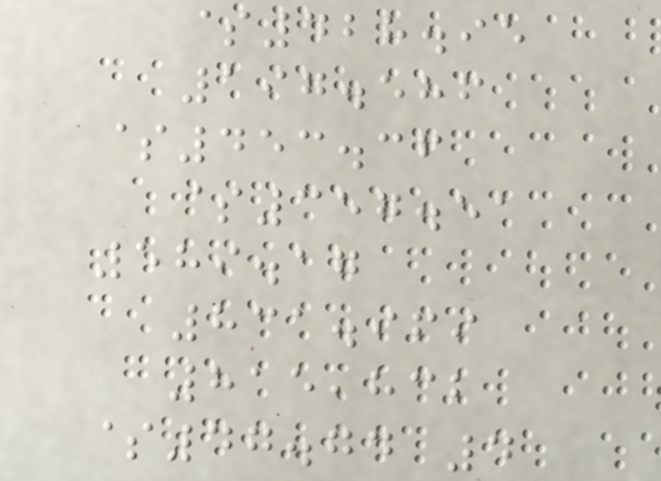$428.95
197.586
$453.36
$357.51
589.17
831.969
815,832
$47.74 4
